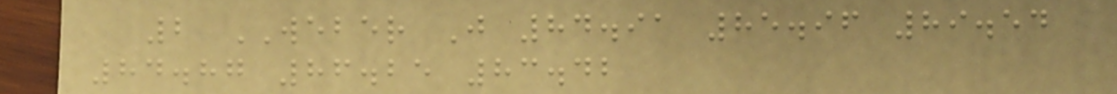2 WEBER J 84.91 85.96 89.54
84.87 86.25 83.42
